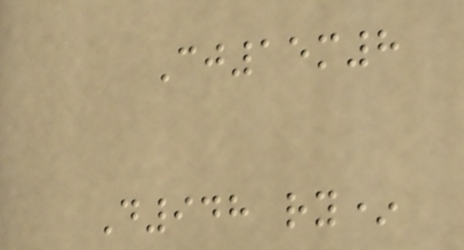Cj15m8
D948 ry*
